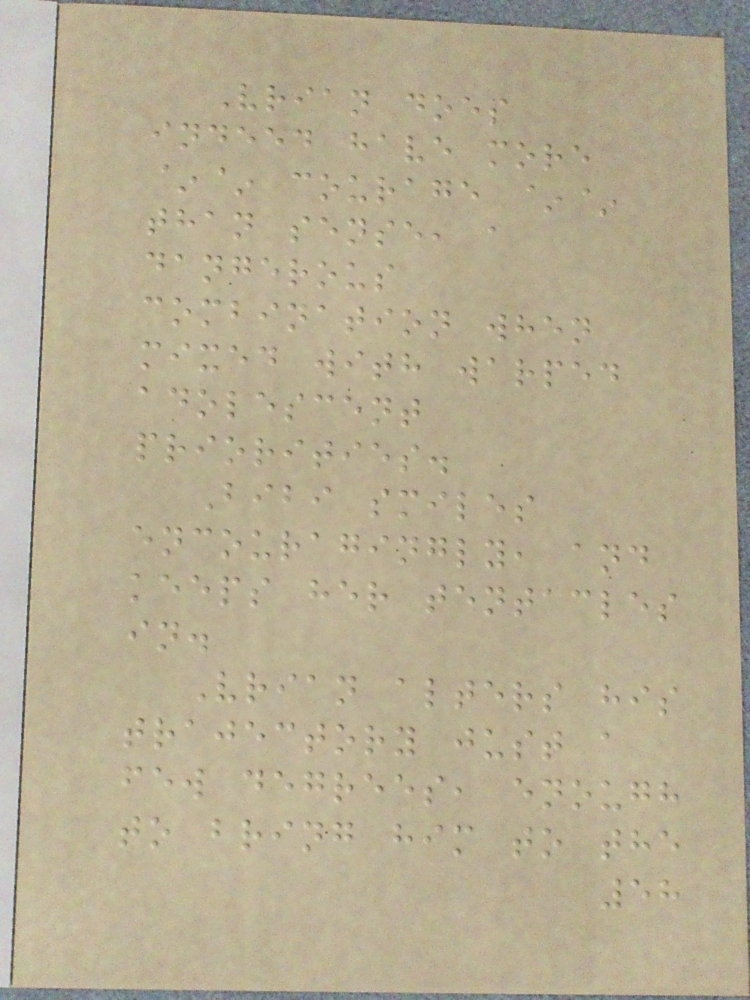Vrian does
indeed have more
~~ courage ~~
than sense, a
dangerous
combination when
mixed with warped
adolescent
priorities.
Bibi smiles
encouragingly, and
keeps her tentacles
in.
Vrian alters his
trajectory just a
few degrees, enough
to bring him to the
58
